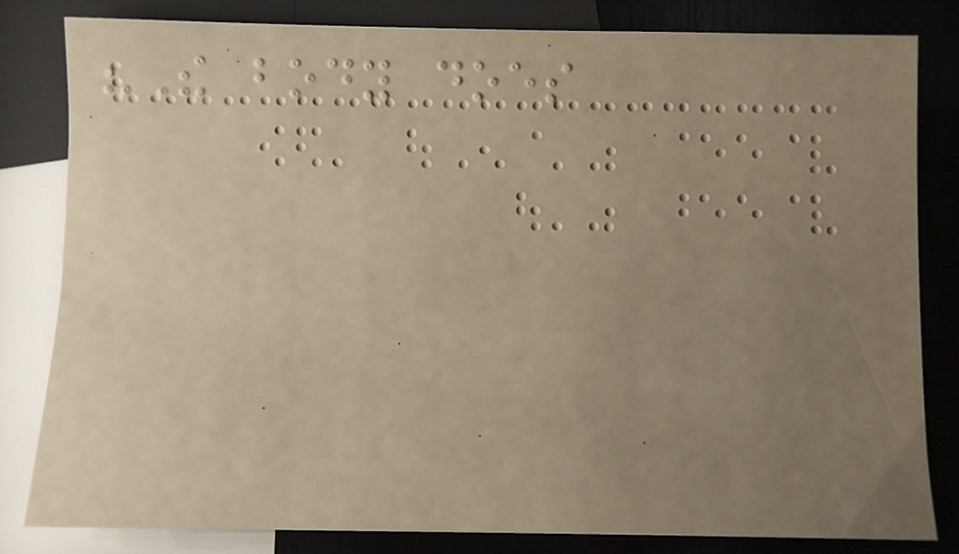"The body does
